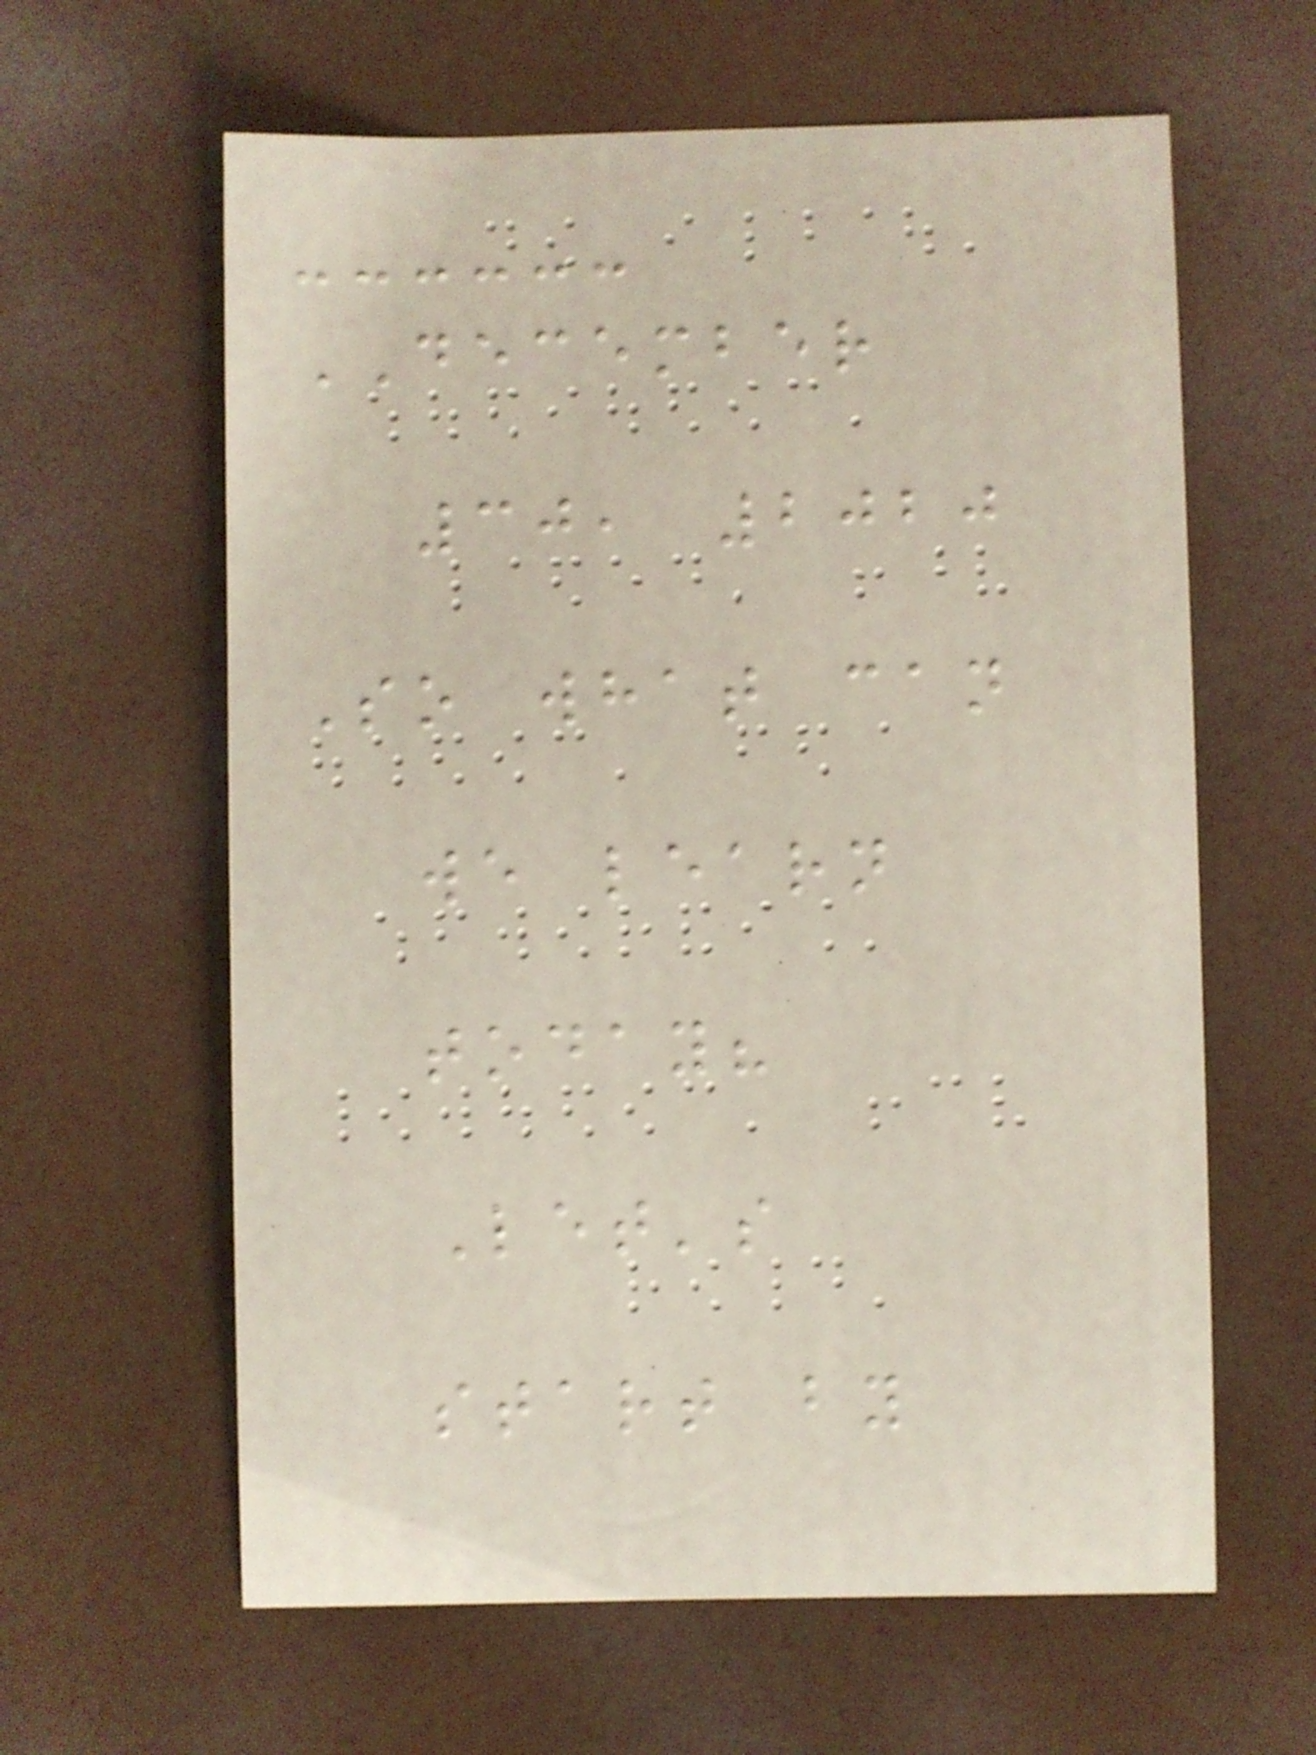DECEMBER
30, 2020
So what can
we learn
today?
Let's
start by
